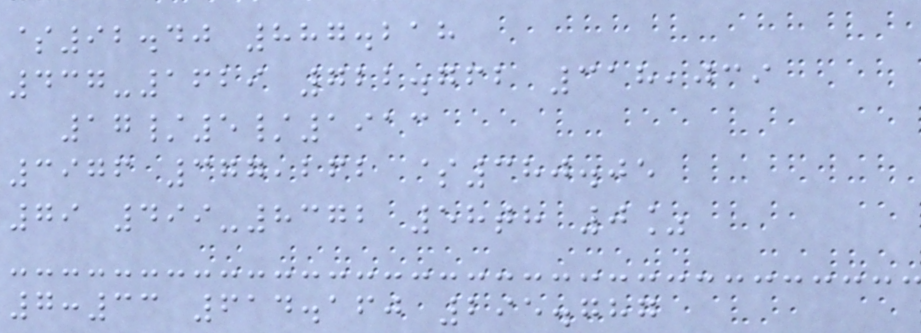$92.40 887.218
437-1629 722.762 318,039
17/5/1913
3976 377,262 $380.05
79 499-8372 58th 0%
7:33 614.160 295.787
